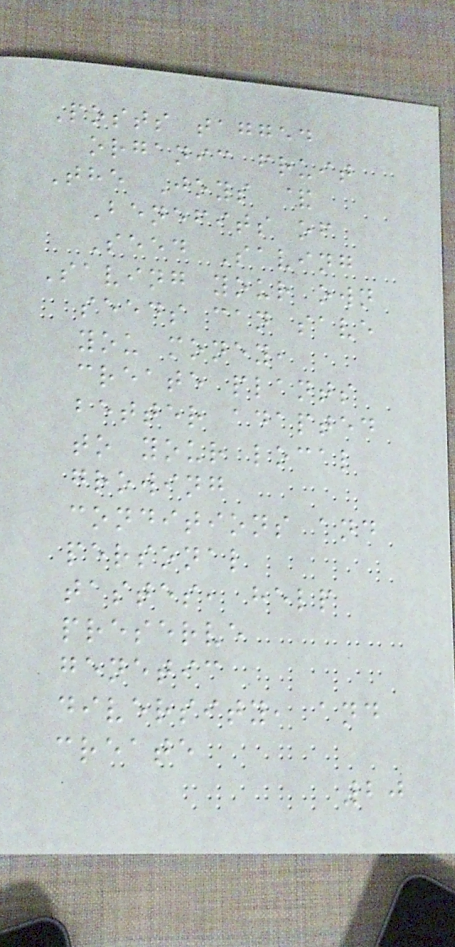Posts tagged
organic fruit
The Joys &
Benefits of
Seed Saving
Saving your own
seeds can save
you money,
create plants
better adapted
to your local
growing
conditions and
personal
tastes, help
preserve
genetic
diversity, and
create
20
